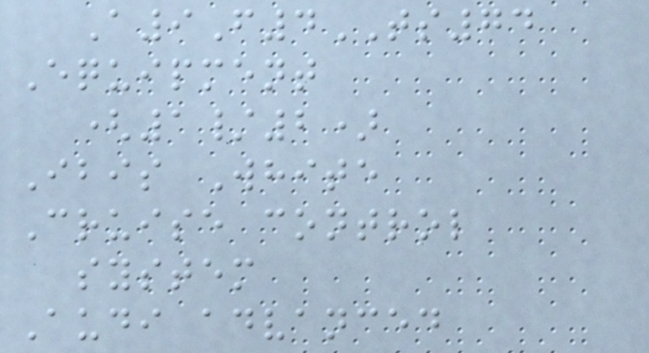A9F4TS74
Equipment
(1/2)
Ibis White
Cruise control
system
Audi advanced
